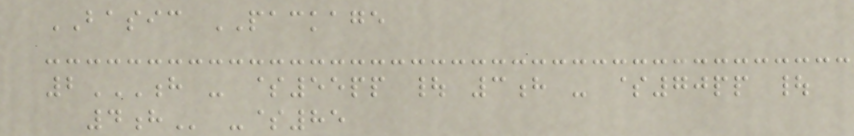BASIC PACKAGE
2H - $55PP | 3H - $70PP |
4H -$85
